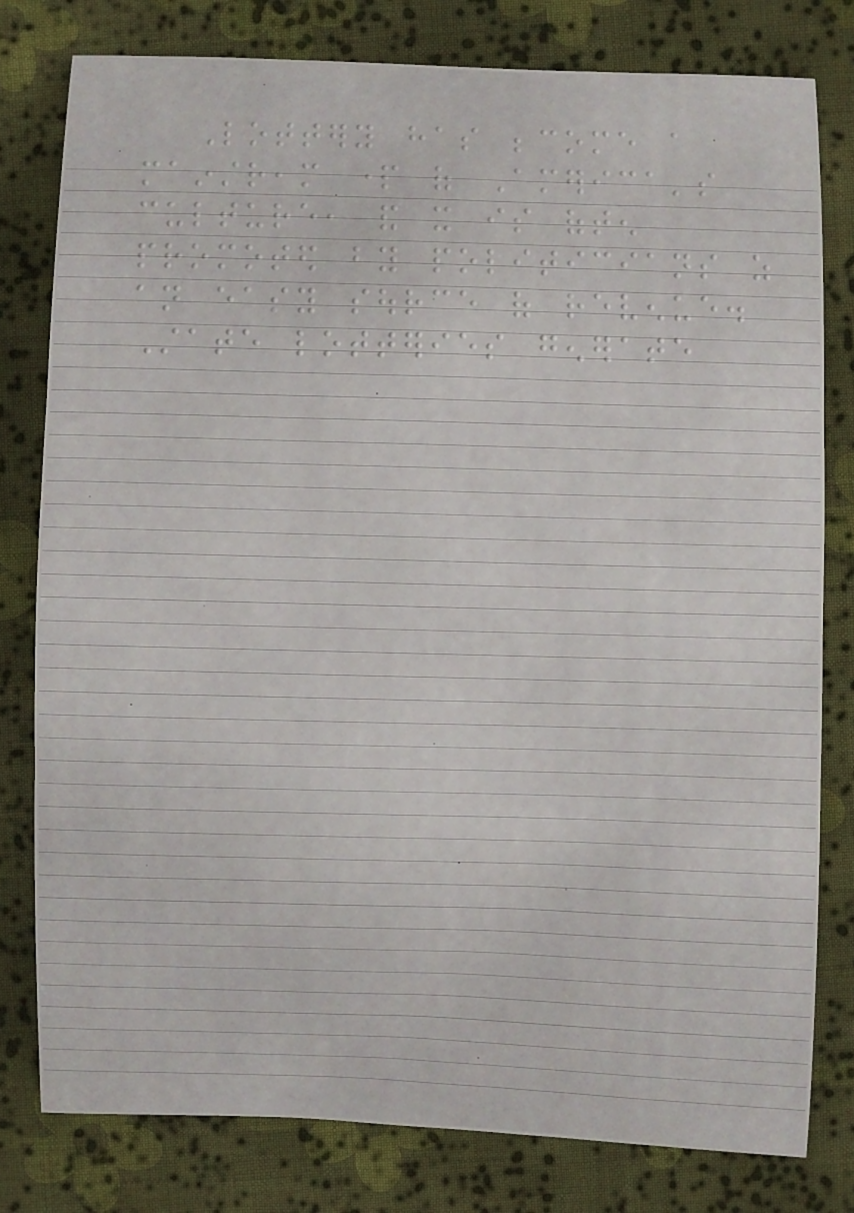Lottery has become a
mainstream part of America's
culture, and it is often
promoted by politicians as
an easy source of revenue.
State lotteries generate
